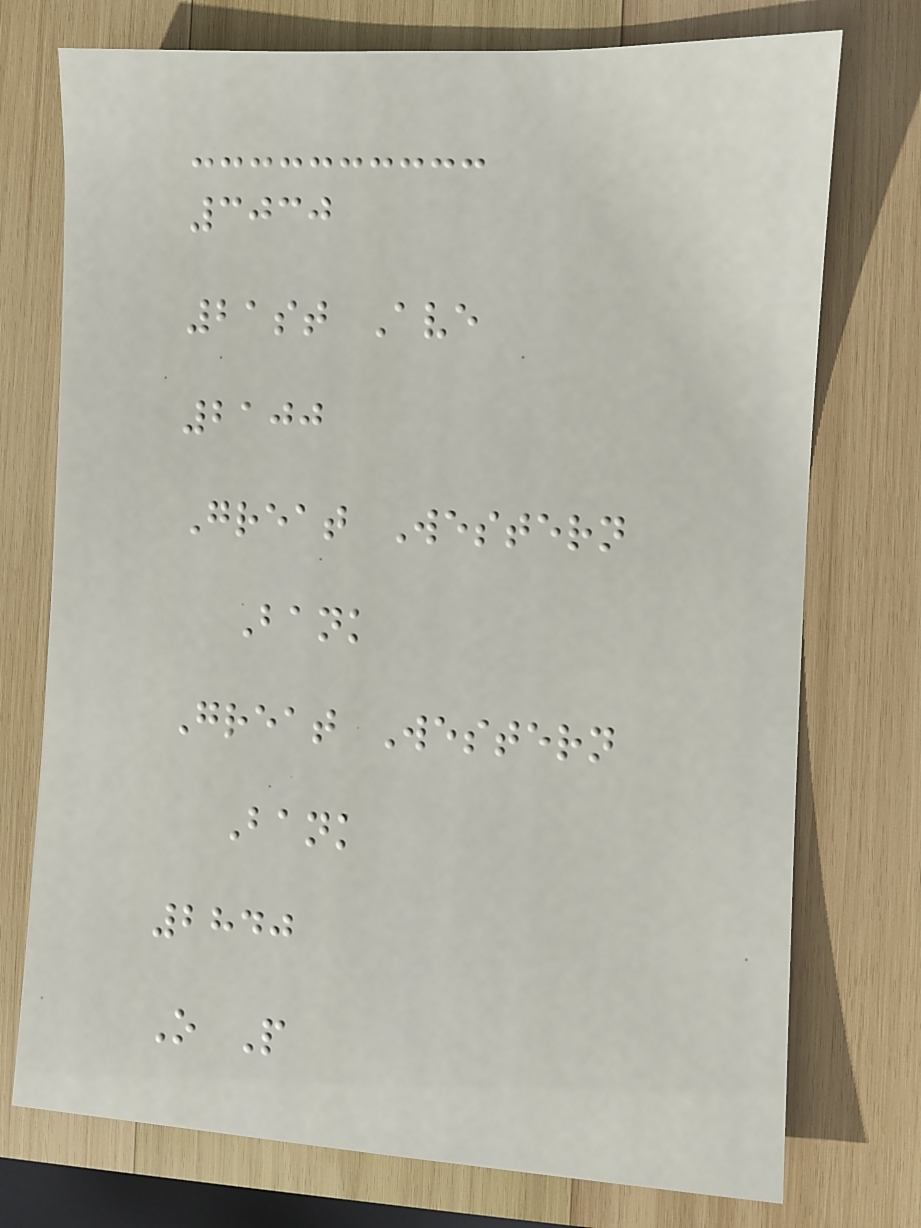3030
21st Ave
2100
Great Western
Bank
Great Western
Bank
2840
O P
